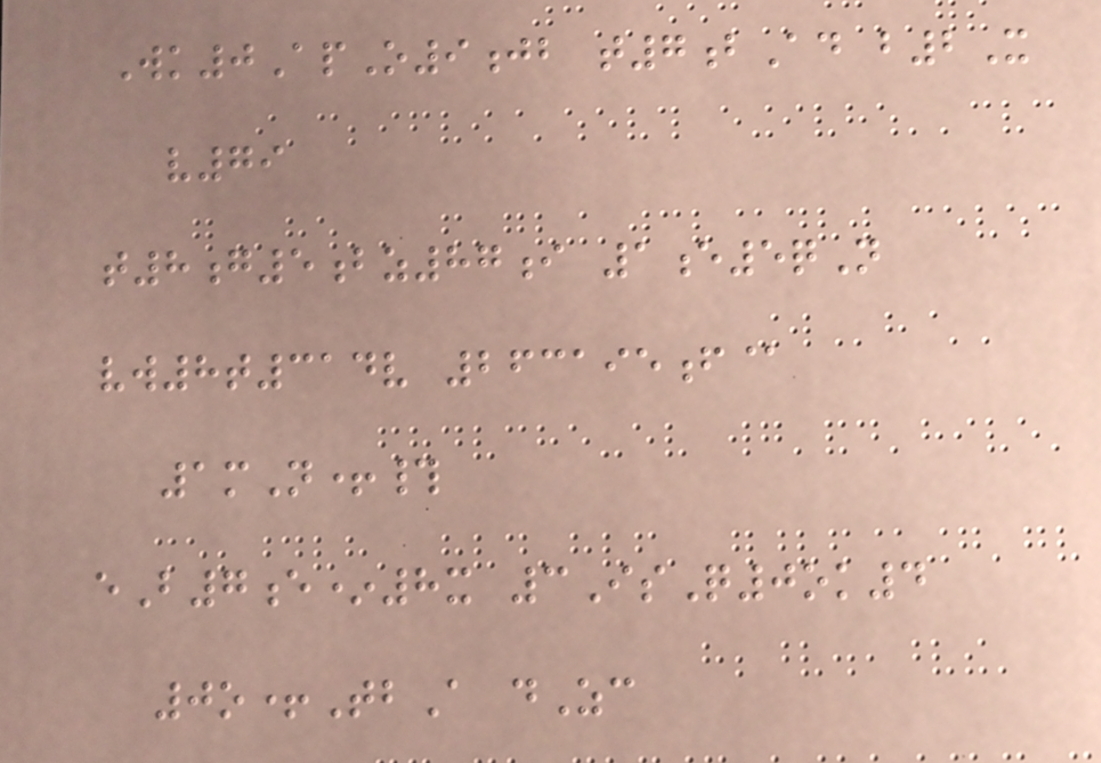Wk0ApO9jb t7bAd b2X
v79
t8g5bz87i 1e5qN
vw8t314v 263195f@
1mN+#
eB7e*8x 3IsQ0ok4
0o+TbA dZc
